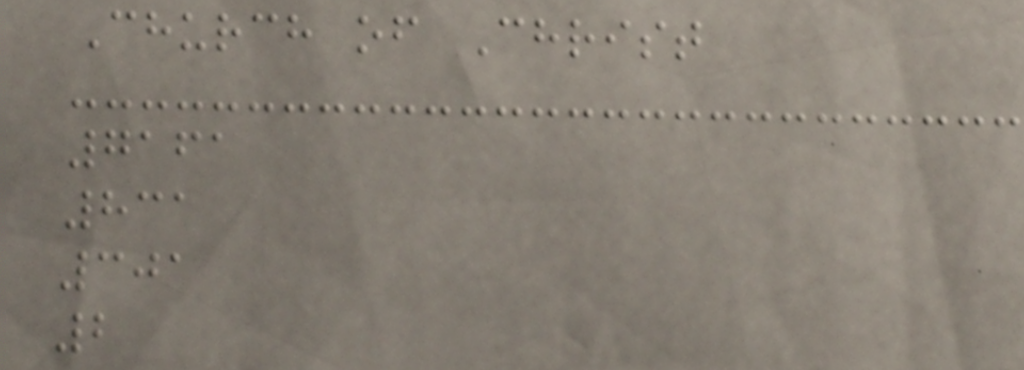Church of Christ
7161
831
301
2
